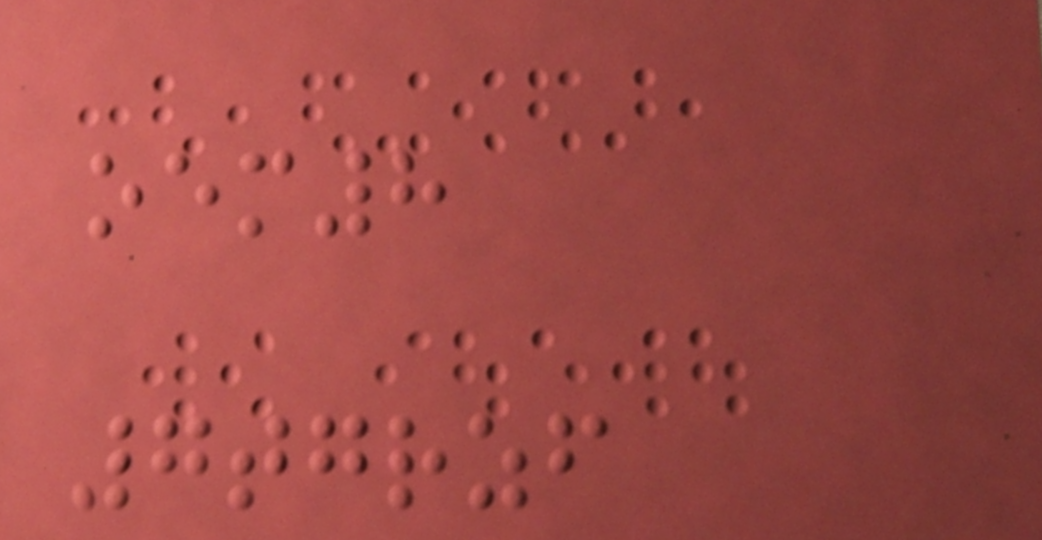oem8
7tgrzf
